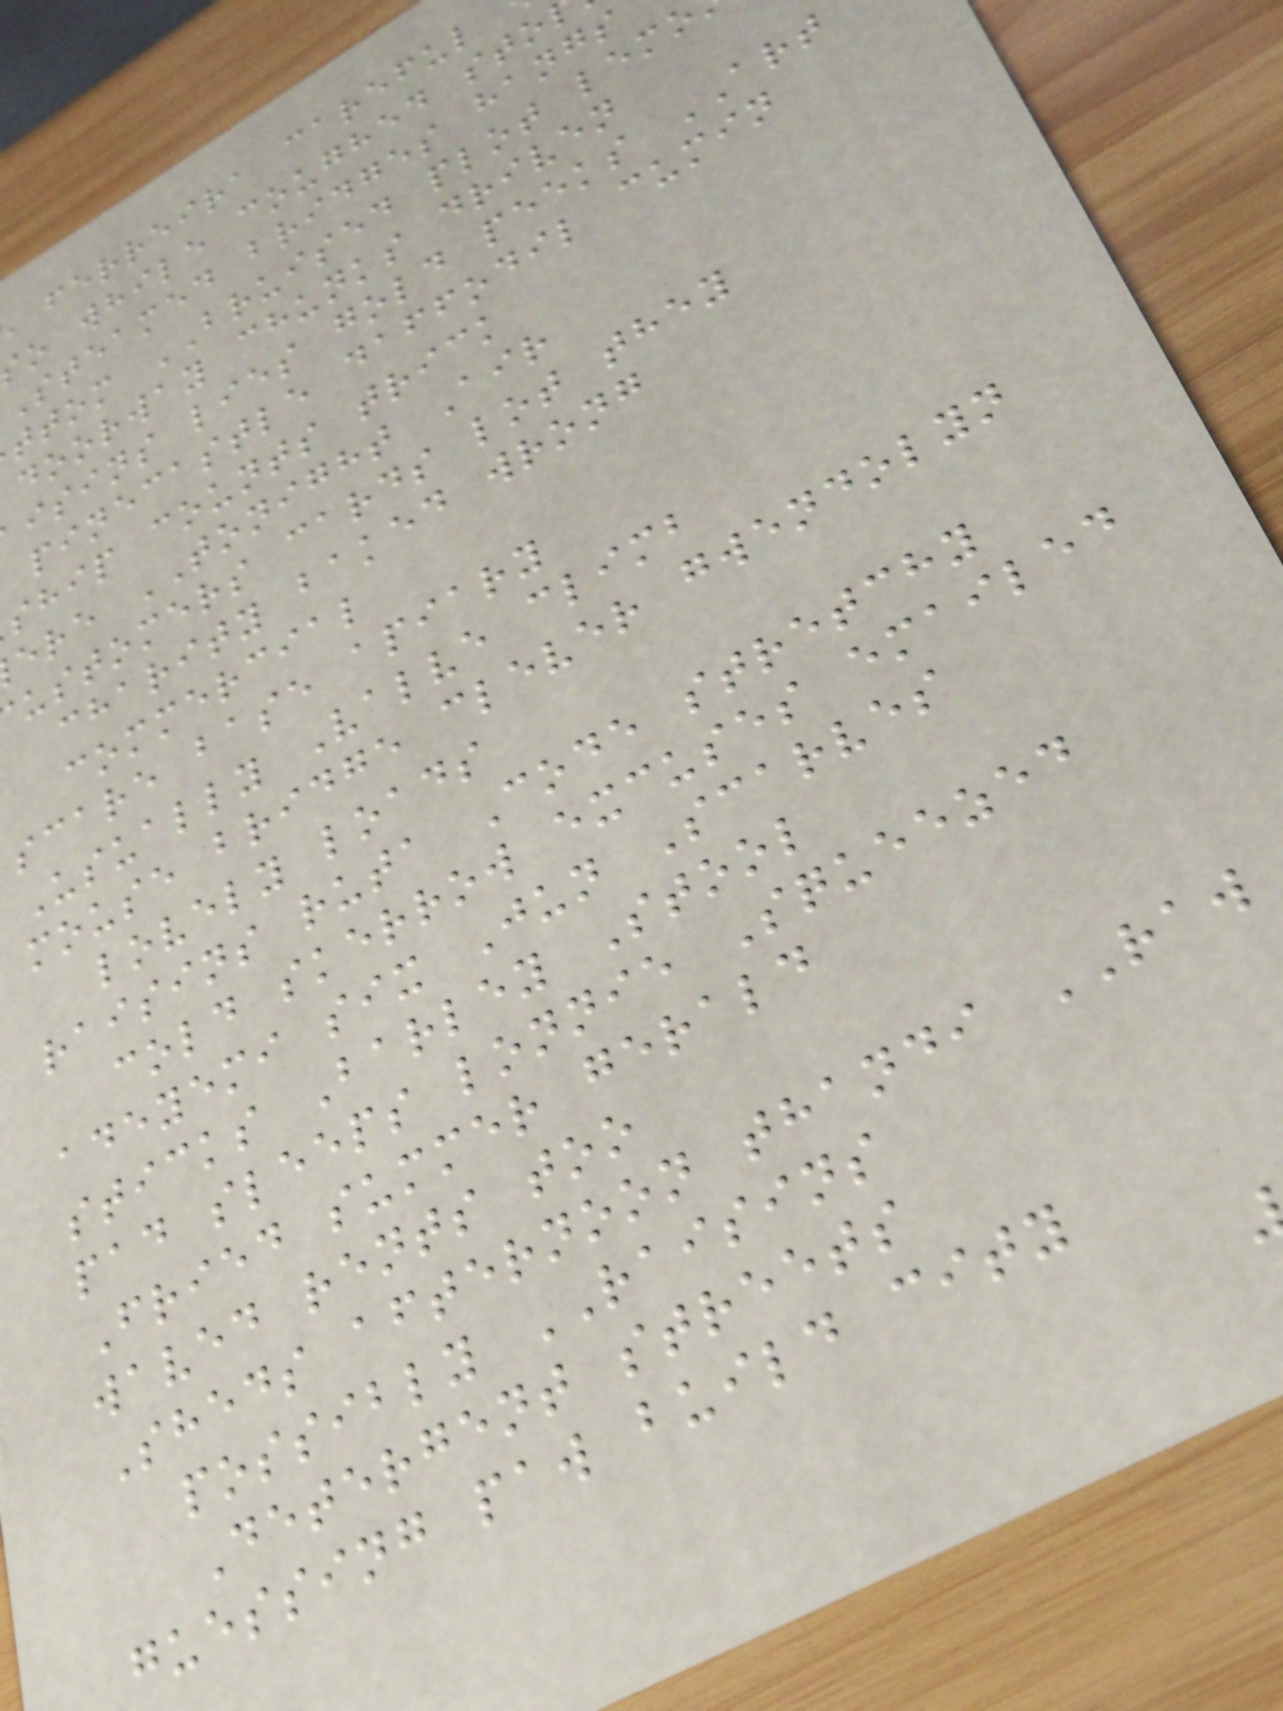ferreira careful
o while coughed sto
Steamed bridges hangs
ttom BRUISED plot lemo
doorway chunks driven
isins lies gold peeks ART
pinecastle daffodil cumin
ship counts trick
ere TONIGHT Air
ustomers cards lot they
charity baked wrong
commercial
scare base apiary
Usually Valve climb
mouse bridge clever gwendolyn
lovely loads
raisins ruta Code stretchy
cold skerrow excuses emailed
adeyemi six Jun Scarves
sticks Barley Stool
pad sleeps lonnie Squeezed
Fried summer gerald
waved rents too
Sheds afternoon thandi RAW
possibly RAISINS
Detergent streets
guessing paw build city
